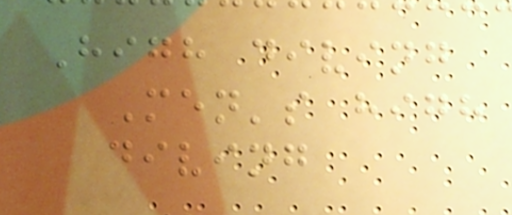High diving
Men's high
diving
